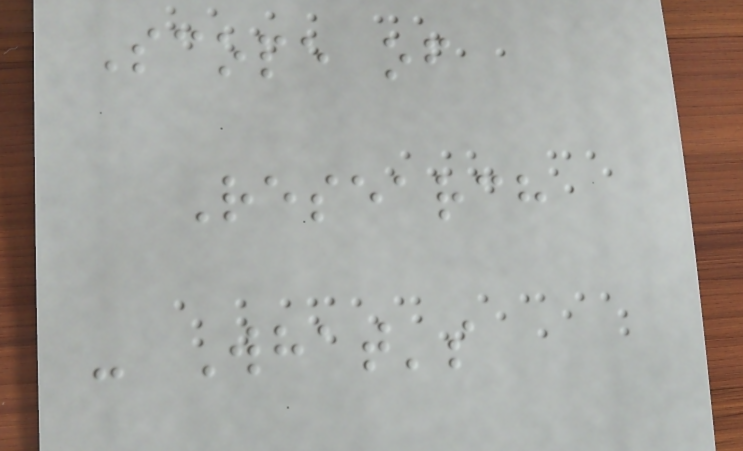Scope of
Research
- What's
